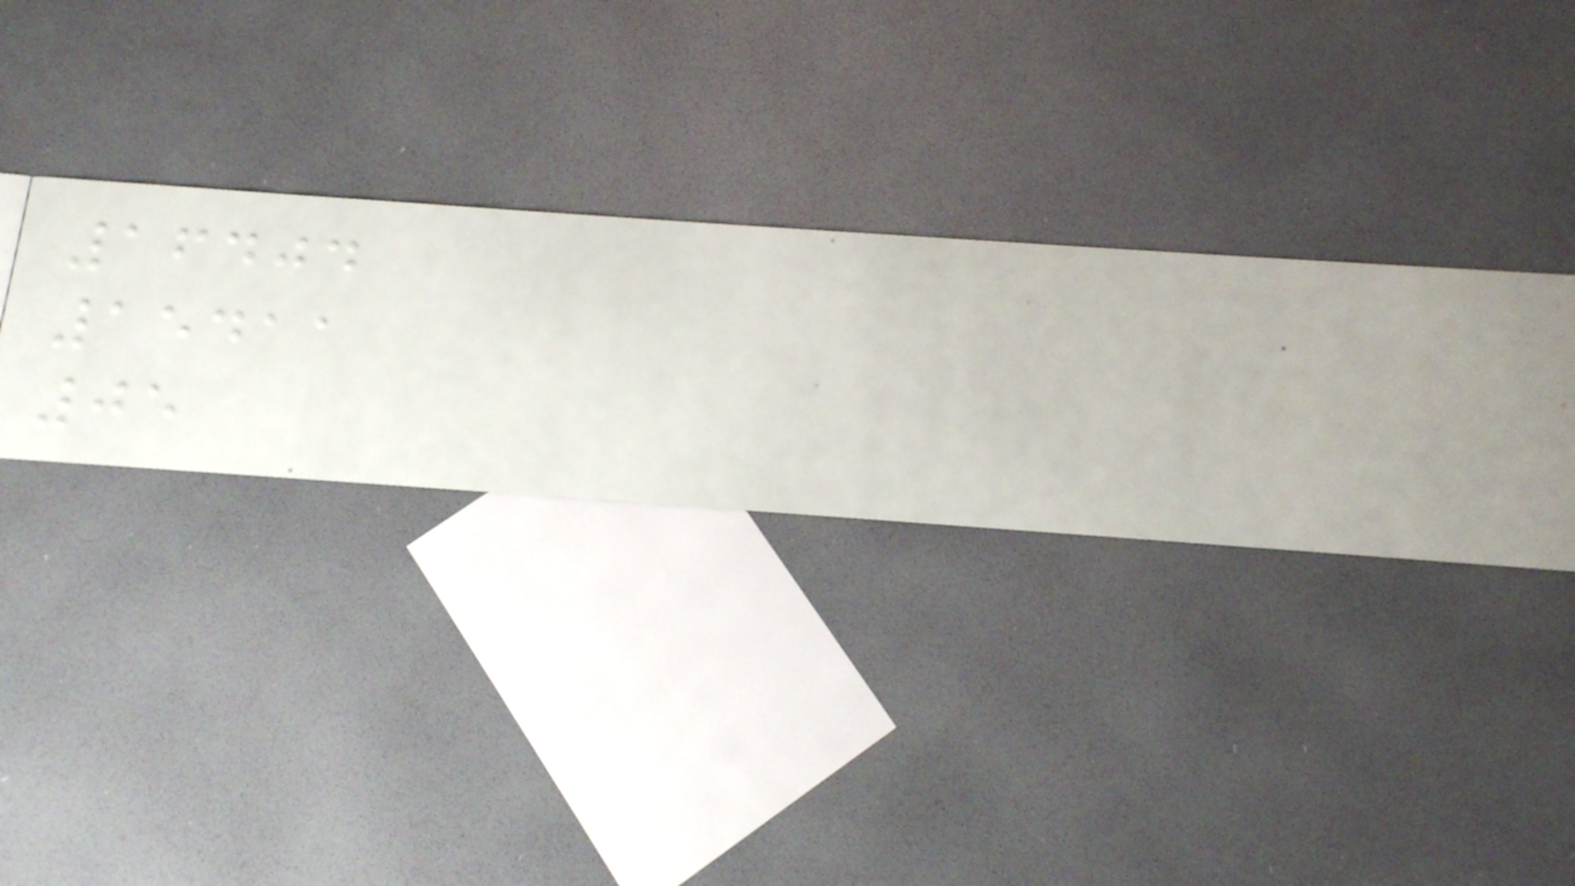16404
15411
05
